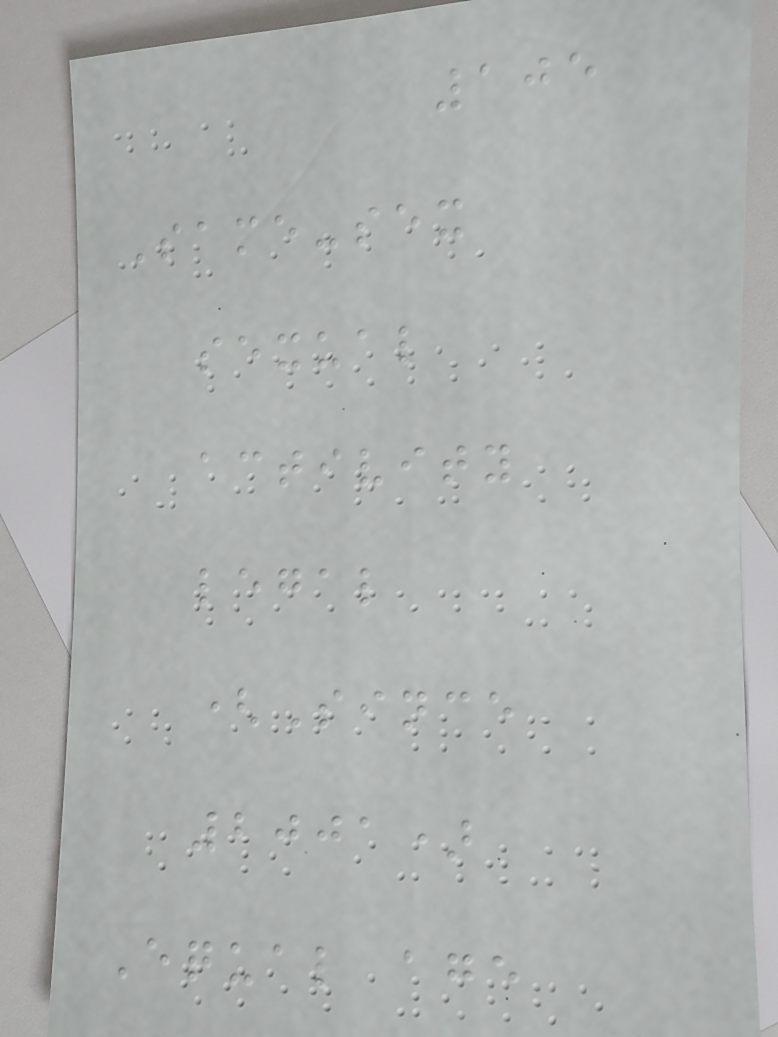105
Same-sex
sexual
activity
legal
(Since
2001)
Equal age
